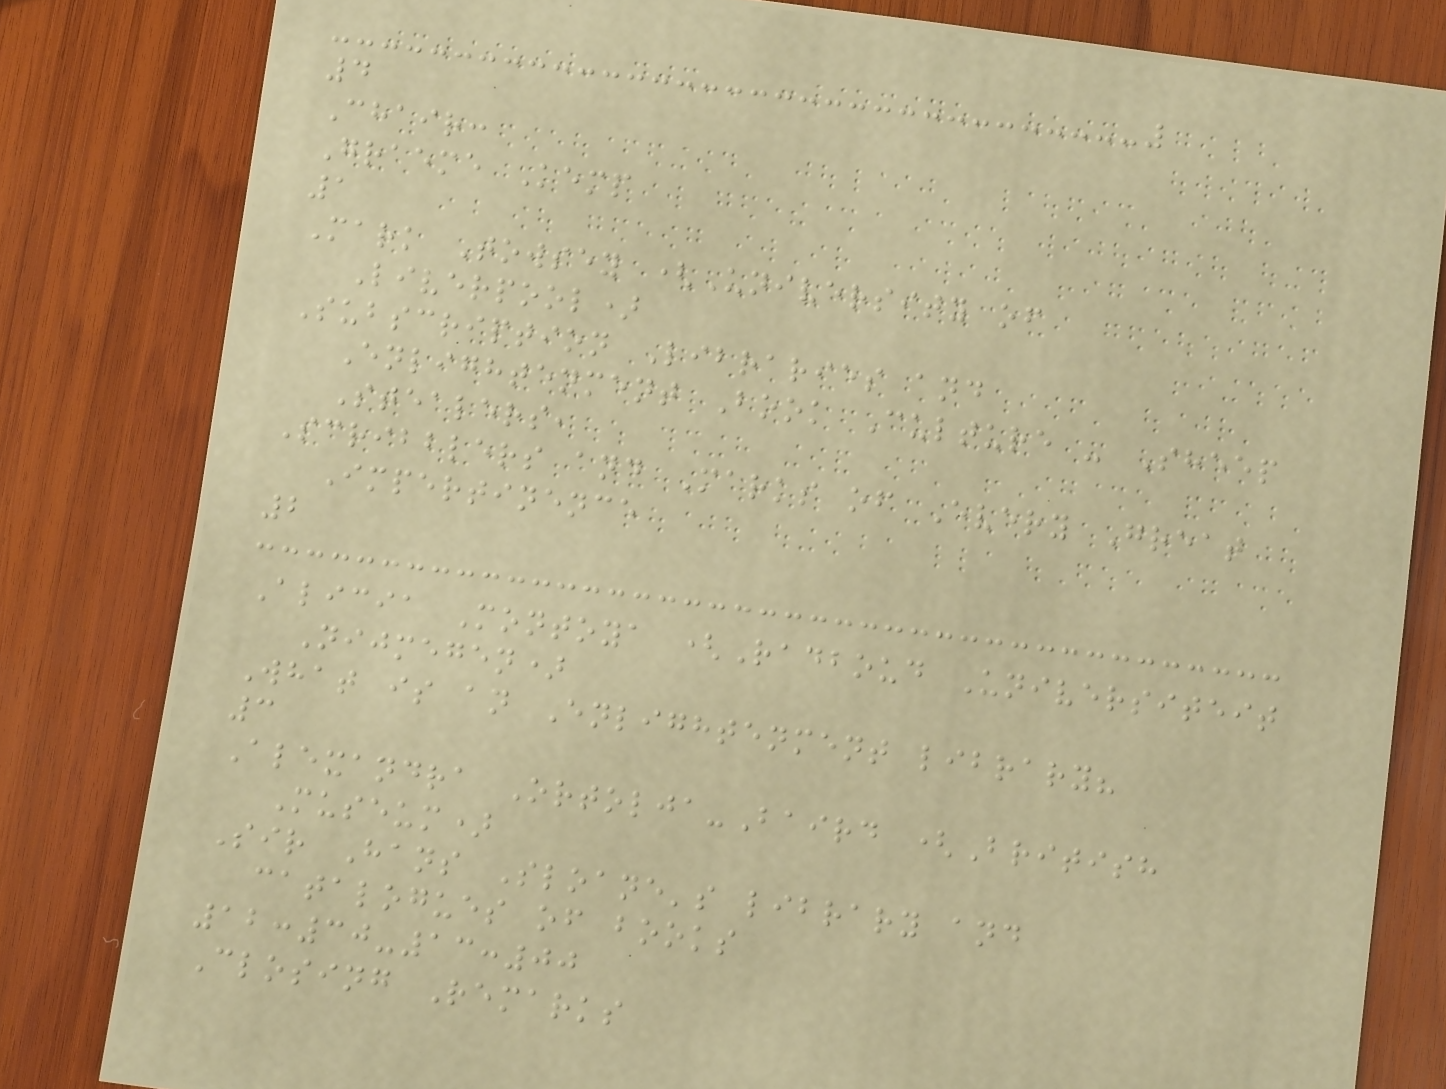4
Chair:
Graeme Kemp
1
Mark Towsey (University of
Liverpool)
Subscription Libraries and
Enlightenment Book Culture - Sheep
Stealers,
Scribblers and Marks of Every Great
Impertinence
2
Alicia Montoya (Radboud Universiteit
Nijmegen)
What is an Enlightenment library?
3
Alexandra Ortolja-Baird (British
Museum)
Sir Hans Sloane's library and
catalogues of books
12:30-13:00
Closing Remarks
